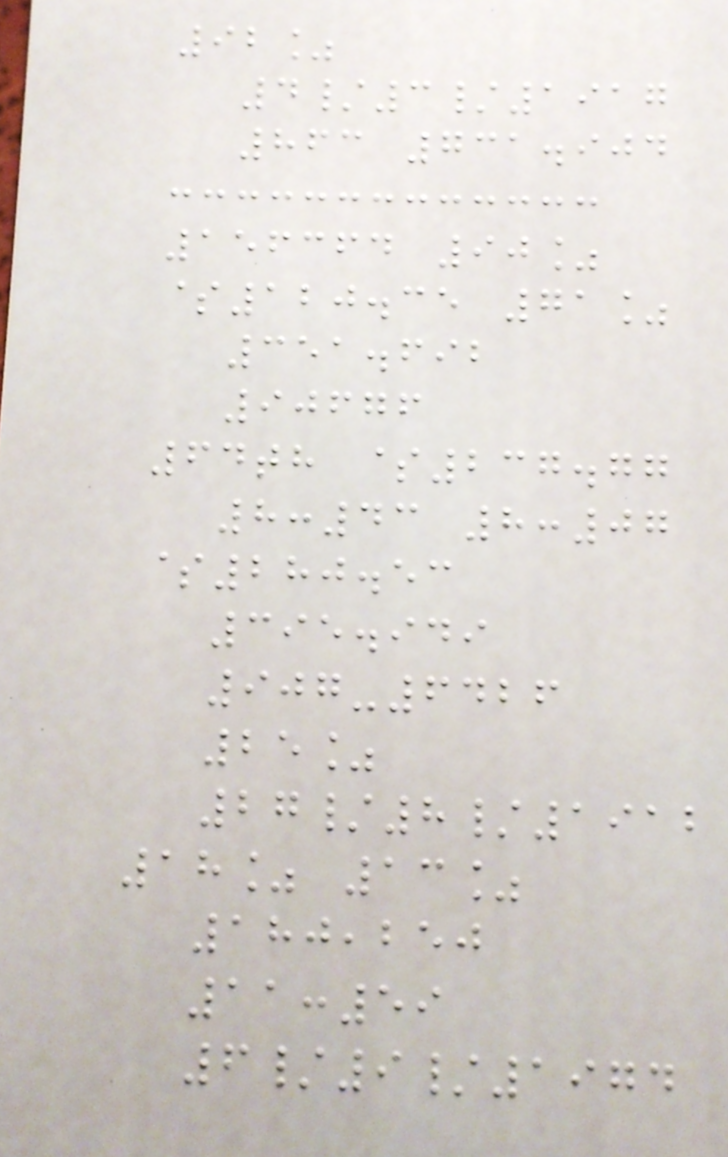92%
4/3/1917
863 731.904
156364 90%
$120.35 71%
351.692
90676
64th $237.77
8:43 8:07
$280.53
395.949
907-6426
25%
27/8/1912
18% 13%
180,250
11:59
6/9/1974
